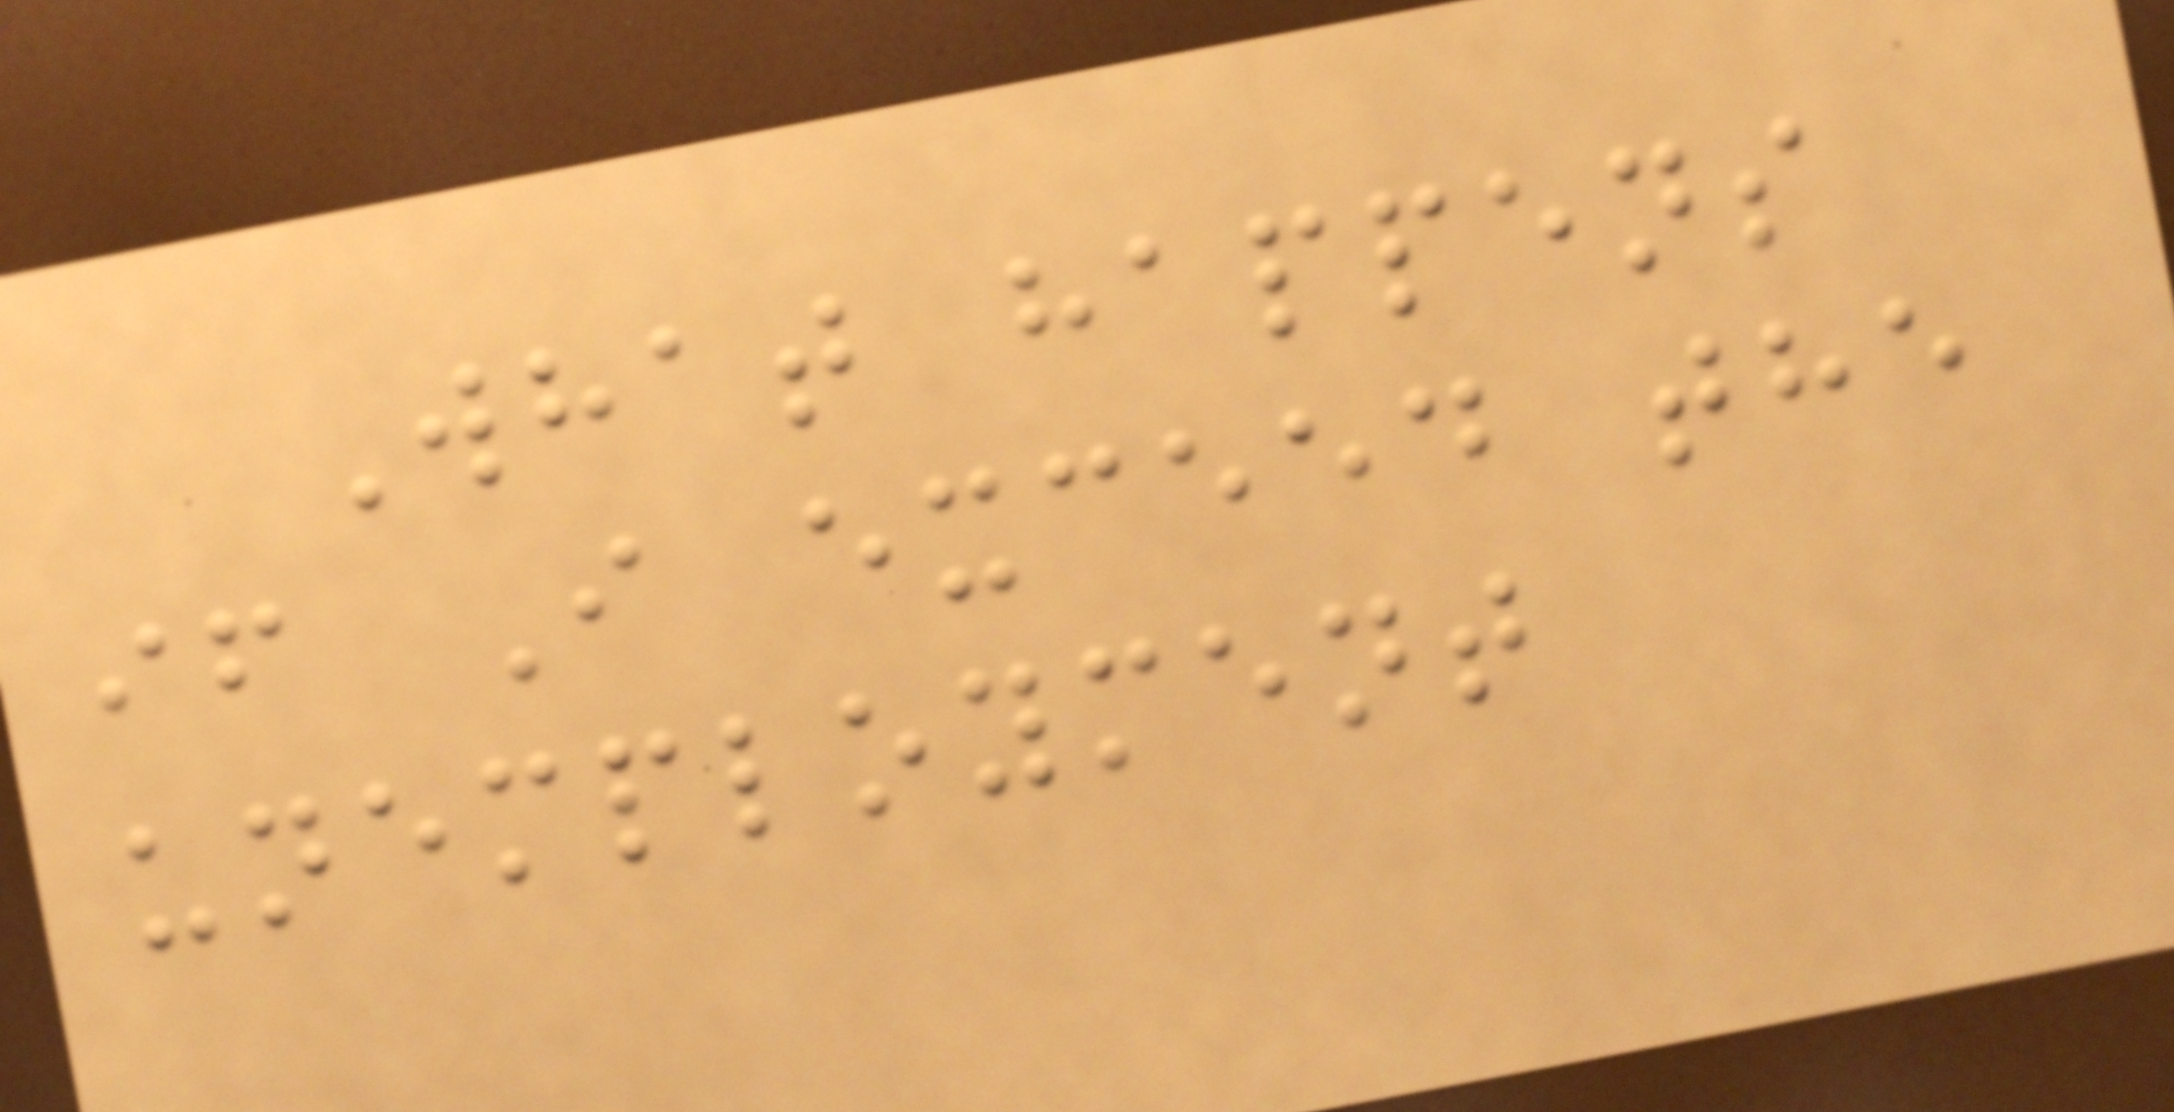What happens
if I exceed the
unemployment
